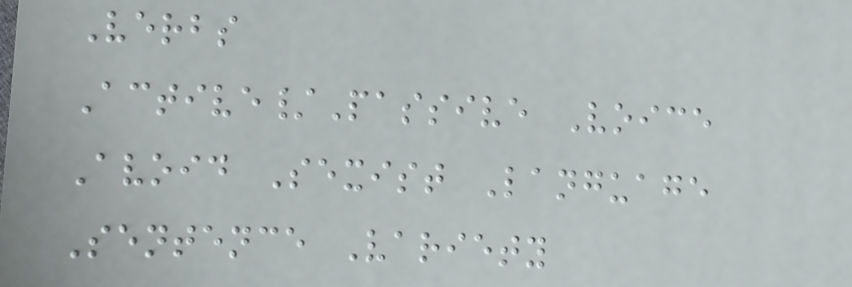Verbs
Active/Passive Voice
Avoid Sexist Language
Sentence Variety
